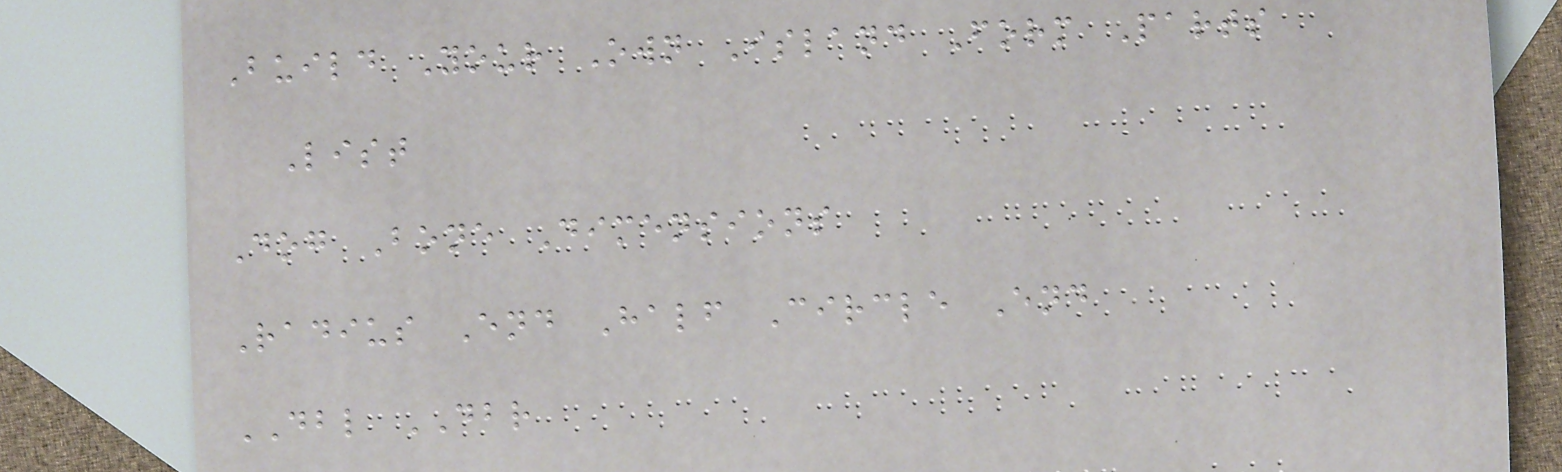Build Your Own Island Form Parts
List
Dog Bone Dimensions
Radius End Half Circle End
DBL DBR
